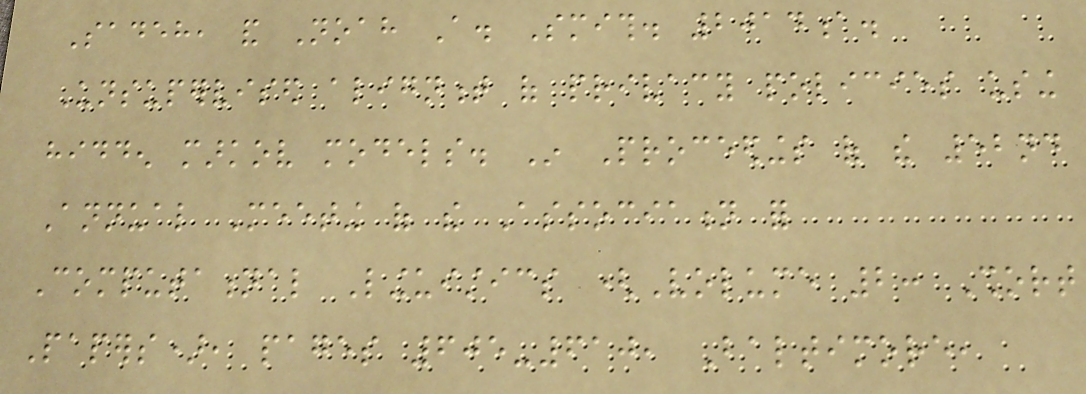Sadeh, and Noah A. Smith. 2014a.
Unsupervised alignment of privacy policies using
hidden markov models. In Proceedings of the 52nd
Annual Meeting of the Association for
Computational Linguistics (Volume 2: Short
Papers), pages 605-610, Baltimore,
